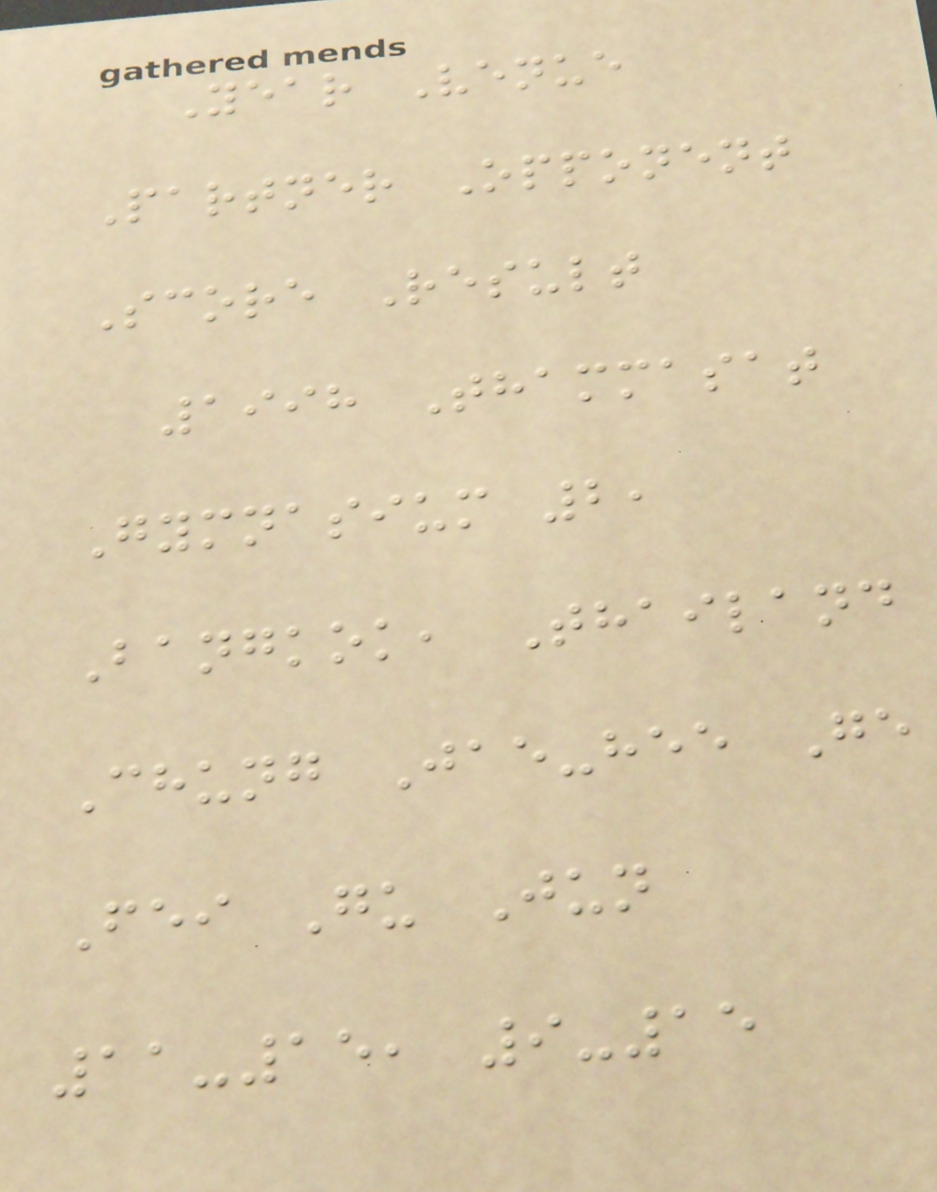Year Venue
Partner Opponent
Score Result
1998 Thammasat
Gymnasium 2,
Bangkok, Thailand
Chung Jae-hee Ge
Fei Gu Jun
11-15, 9-15
